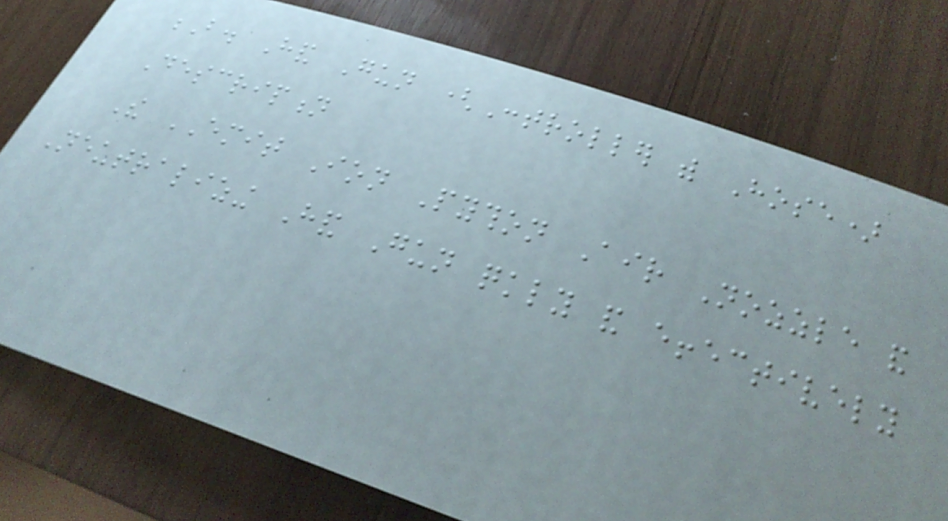B. Hand Gun (Controller with Hose)
Description
The EMIT Ion Python Air Nozzle and
Neutralizing Hand Gun quickly and effectively
